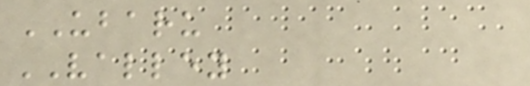UBARU
VALLEY
